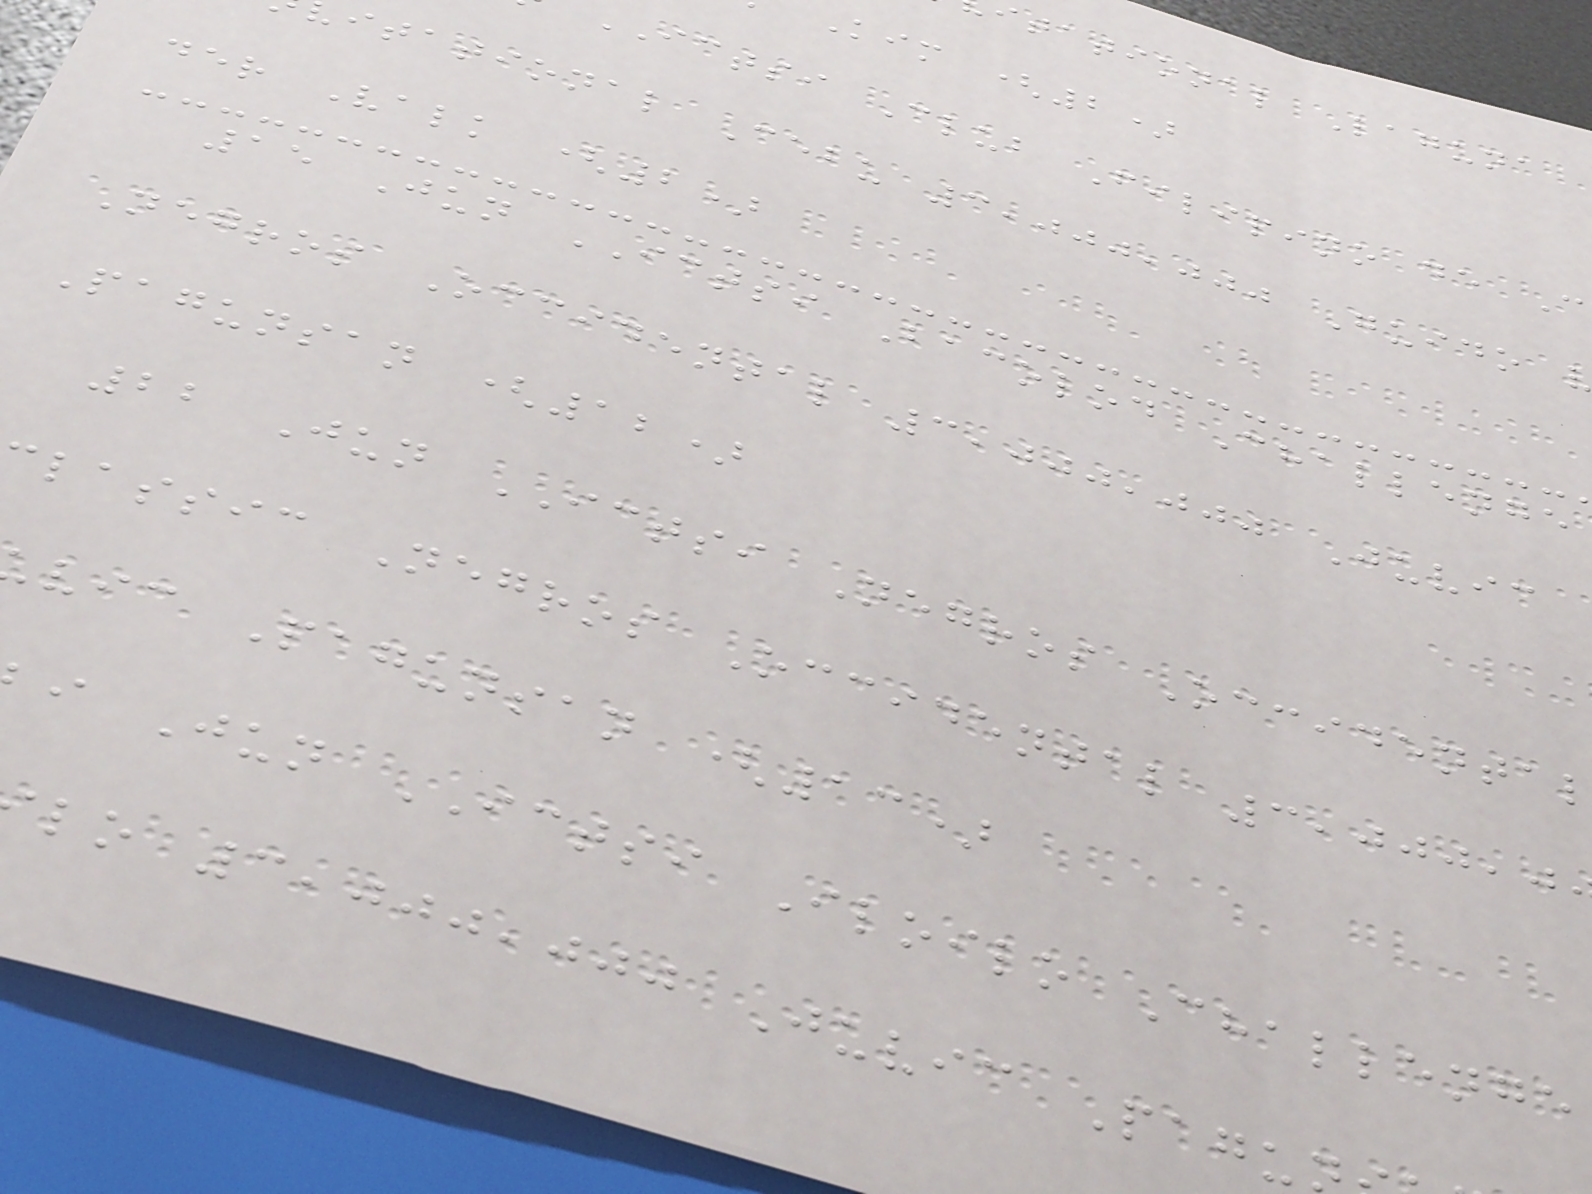itational Laguna
Kim (2)
ICTSI Club Filipino de C
itational Cebu 3,000,000 Guido
der Valk (2)
15 Jun ICTSI Bacolod Challenge
Negros Occidental 3,000,000 Juvic
Pagunsan (12)
22 Jun ICTSI Negros Occidenta
lassic Negros Occidental 3,000,0
vic Pagunsan (13)
i Jun ICTSI Iloilo Challenge
lo 3,000,000 Juvic Pagu
